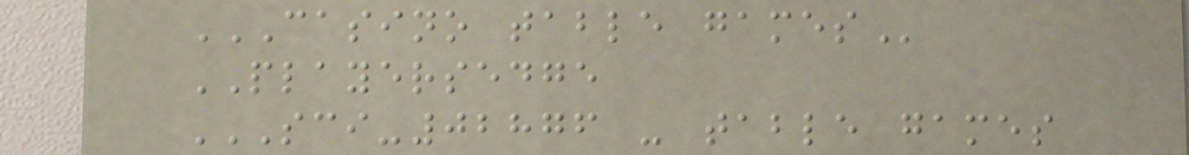CASINO TABLE GAMES
PLAYERSEDGE
SCI-02876 - TABLE GAMES
